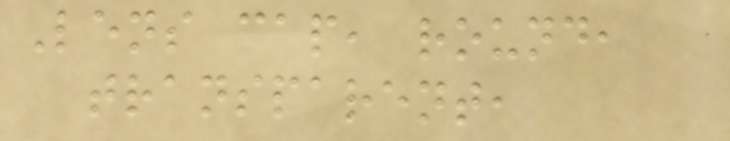Lens cap, round,
transparent,
